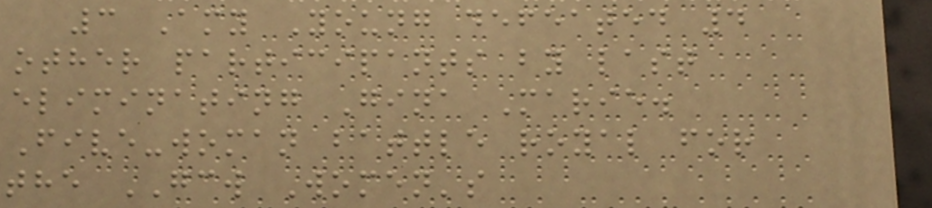3 Amy Young defeated 4
other participants by last
eliminating Gina Marie.
Five-woman battle royal for
the GCW Women's
